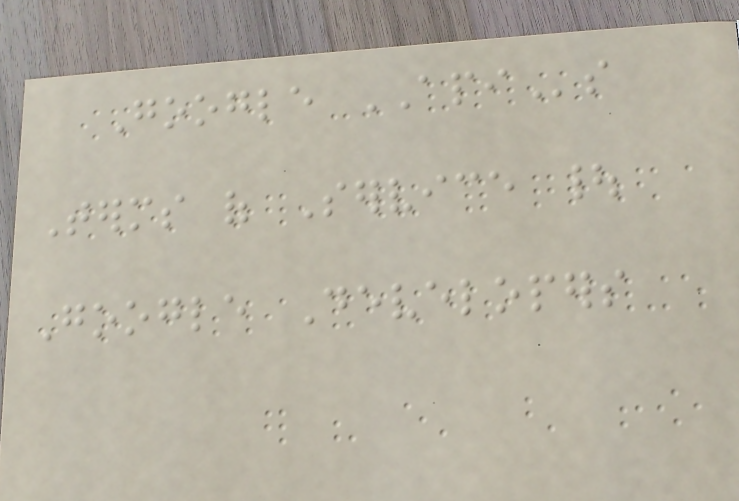Google APIs
Terms of Service |
Google Developers
